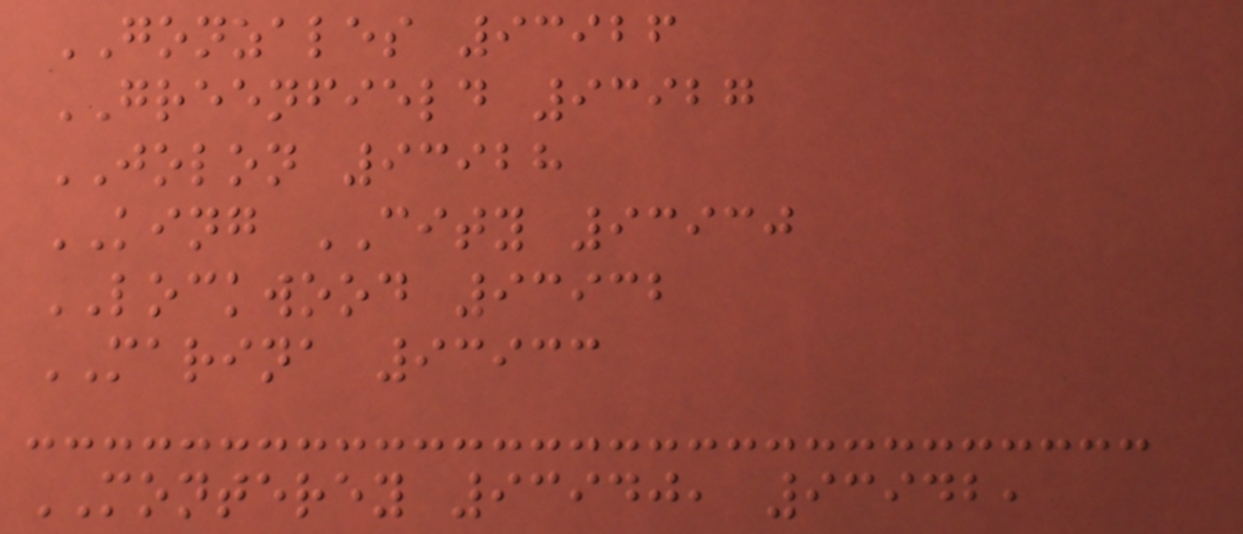GONZALES 93926
GREENFIELD 93927
JOLON 93928
KING CITY 93930
LOCKWOOD 93932
MARINA 93933
MONTEREY 93940, 93942,
